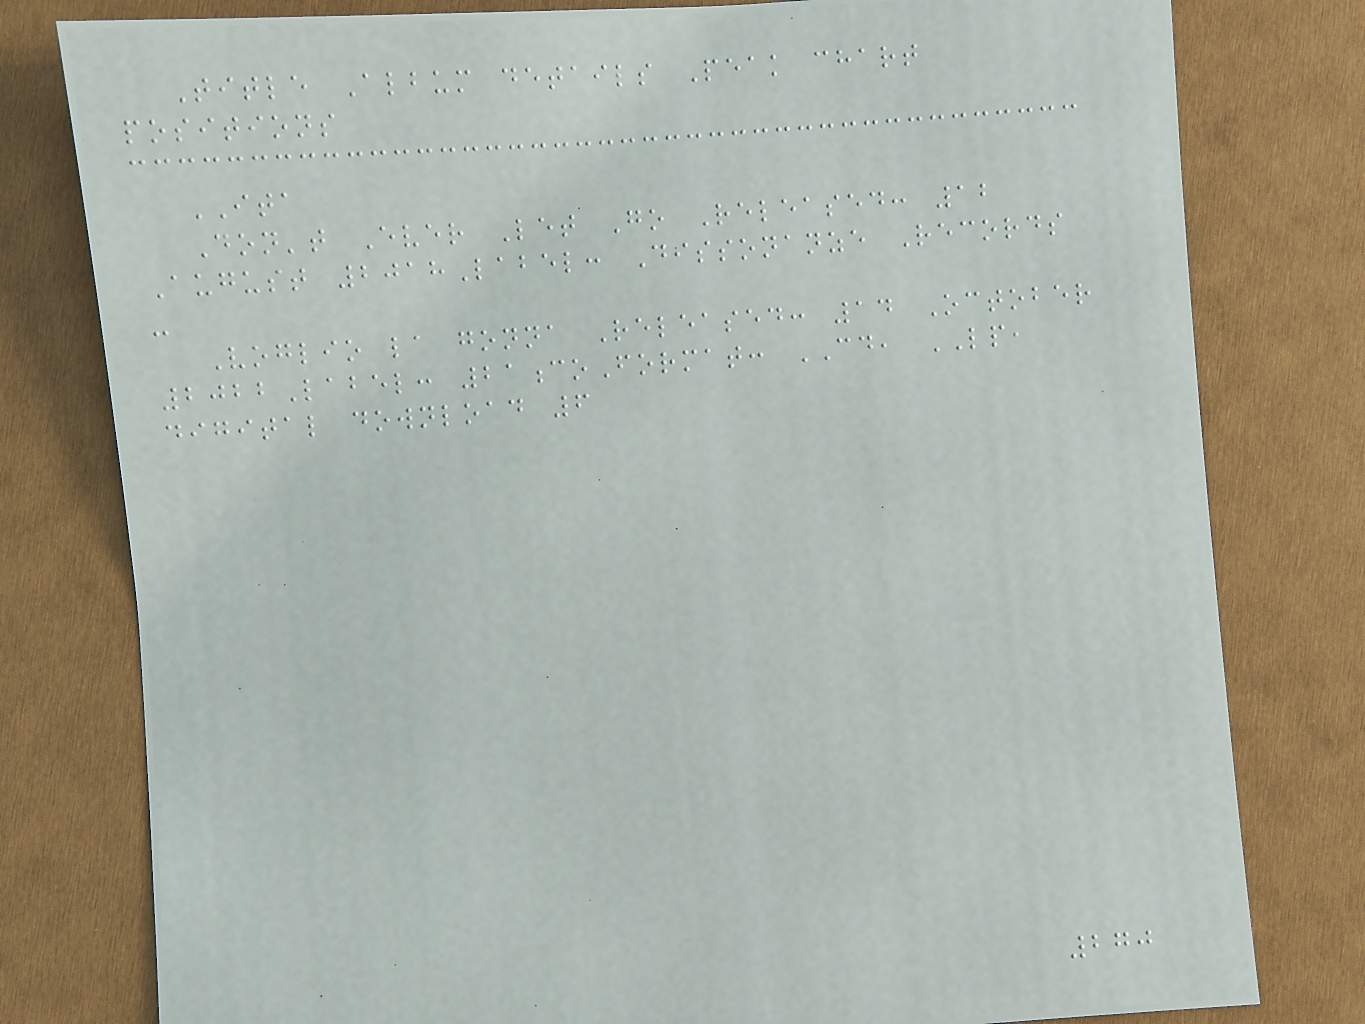Title Album details Peak chart
positions
ITA
Don't Ever Let Go Released: 12
August 2018Label: Dissonanze Records
-
Voglio la gonna Released: 14 October
2022Label: 21coFormat: CD, LP,
digital download 6
270
